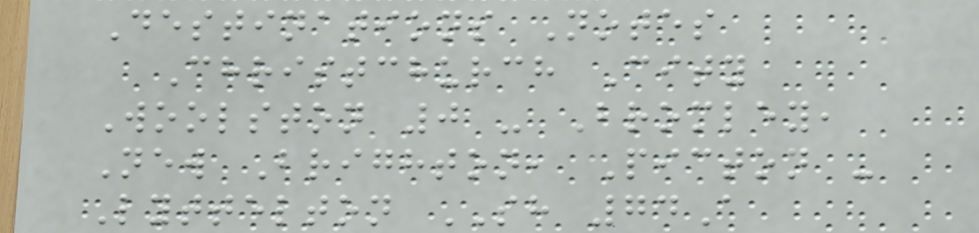Destinations Notes
Christchurch City
Woolston 0 - Bromley,
New Brighton, Picton -
Lyttelton SH 74A
